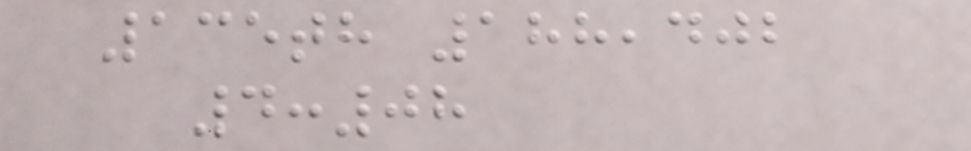135th 188,402
4:08
